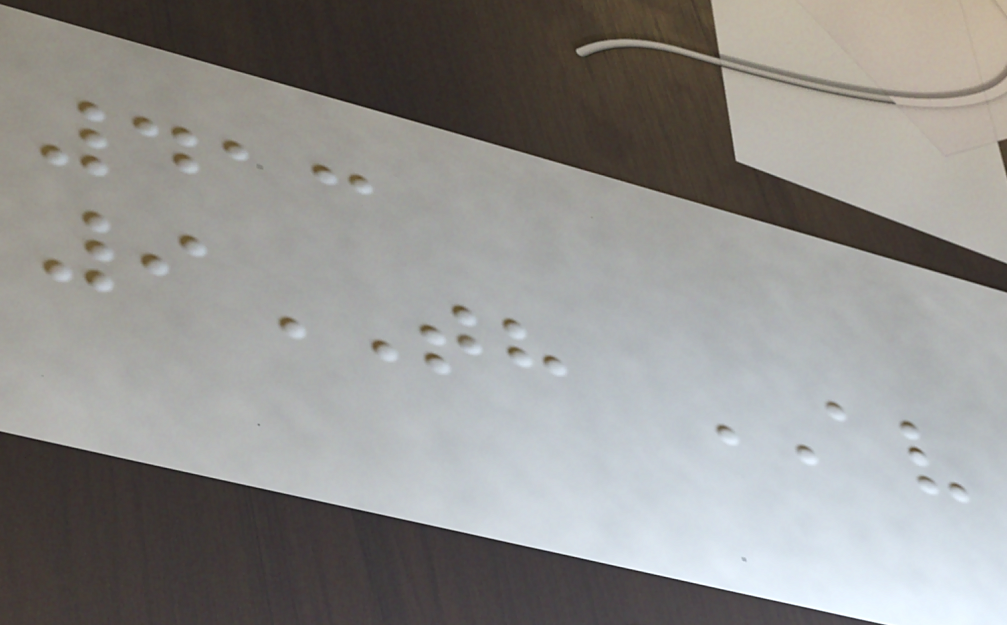413
9TH AV
